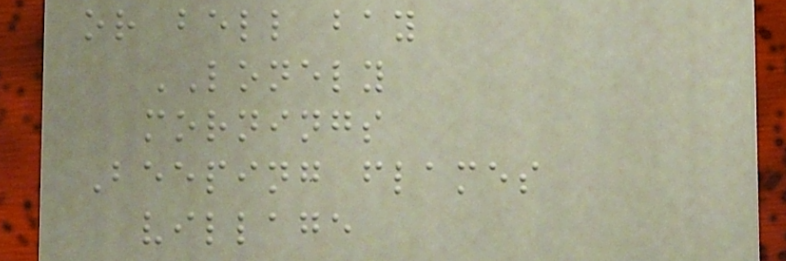or bell bay
LONELY
mornings
Beeping flames
village
